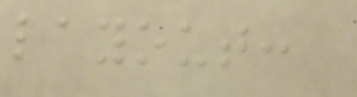layout:
